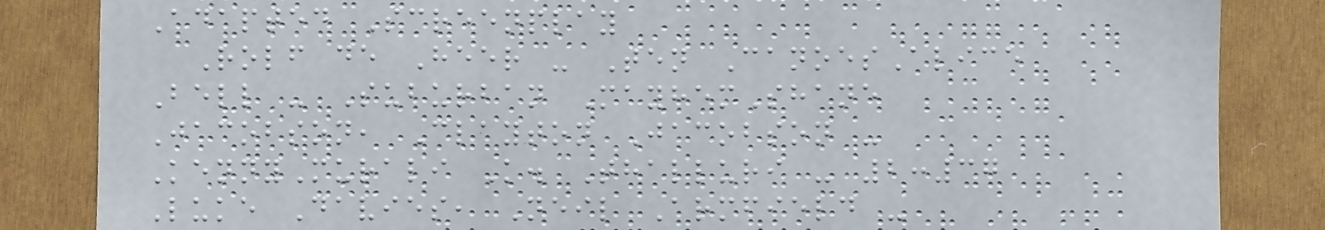Adapted Screenplay
Rolf de Heer - Ten CanoesAlice
Bell - Suburban MayhemShane
Jacobson, Clayton Jacobson -
KennyMurali K. Thalluri - 2:37
Luke Davies, Neil Armfield -
